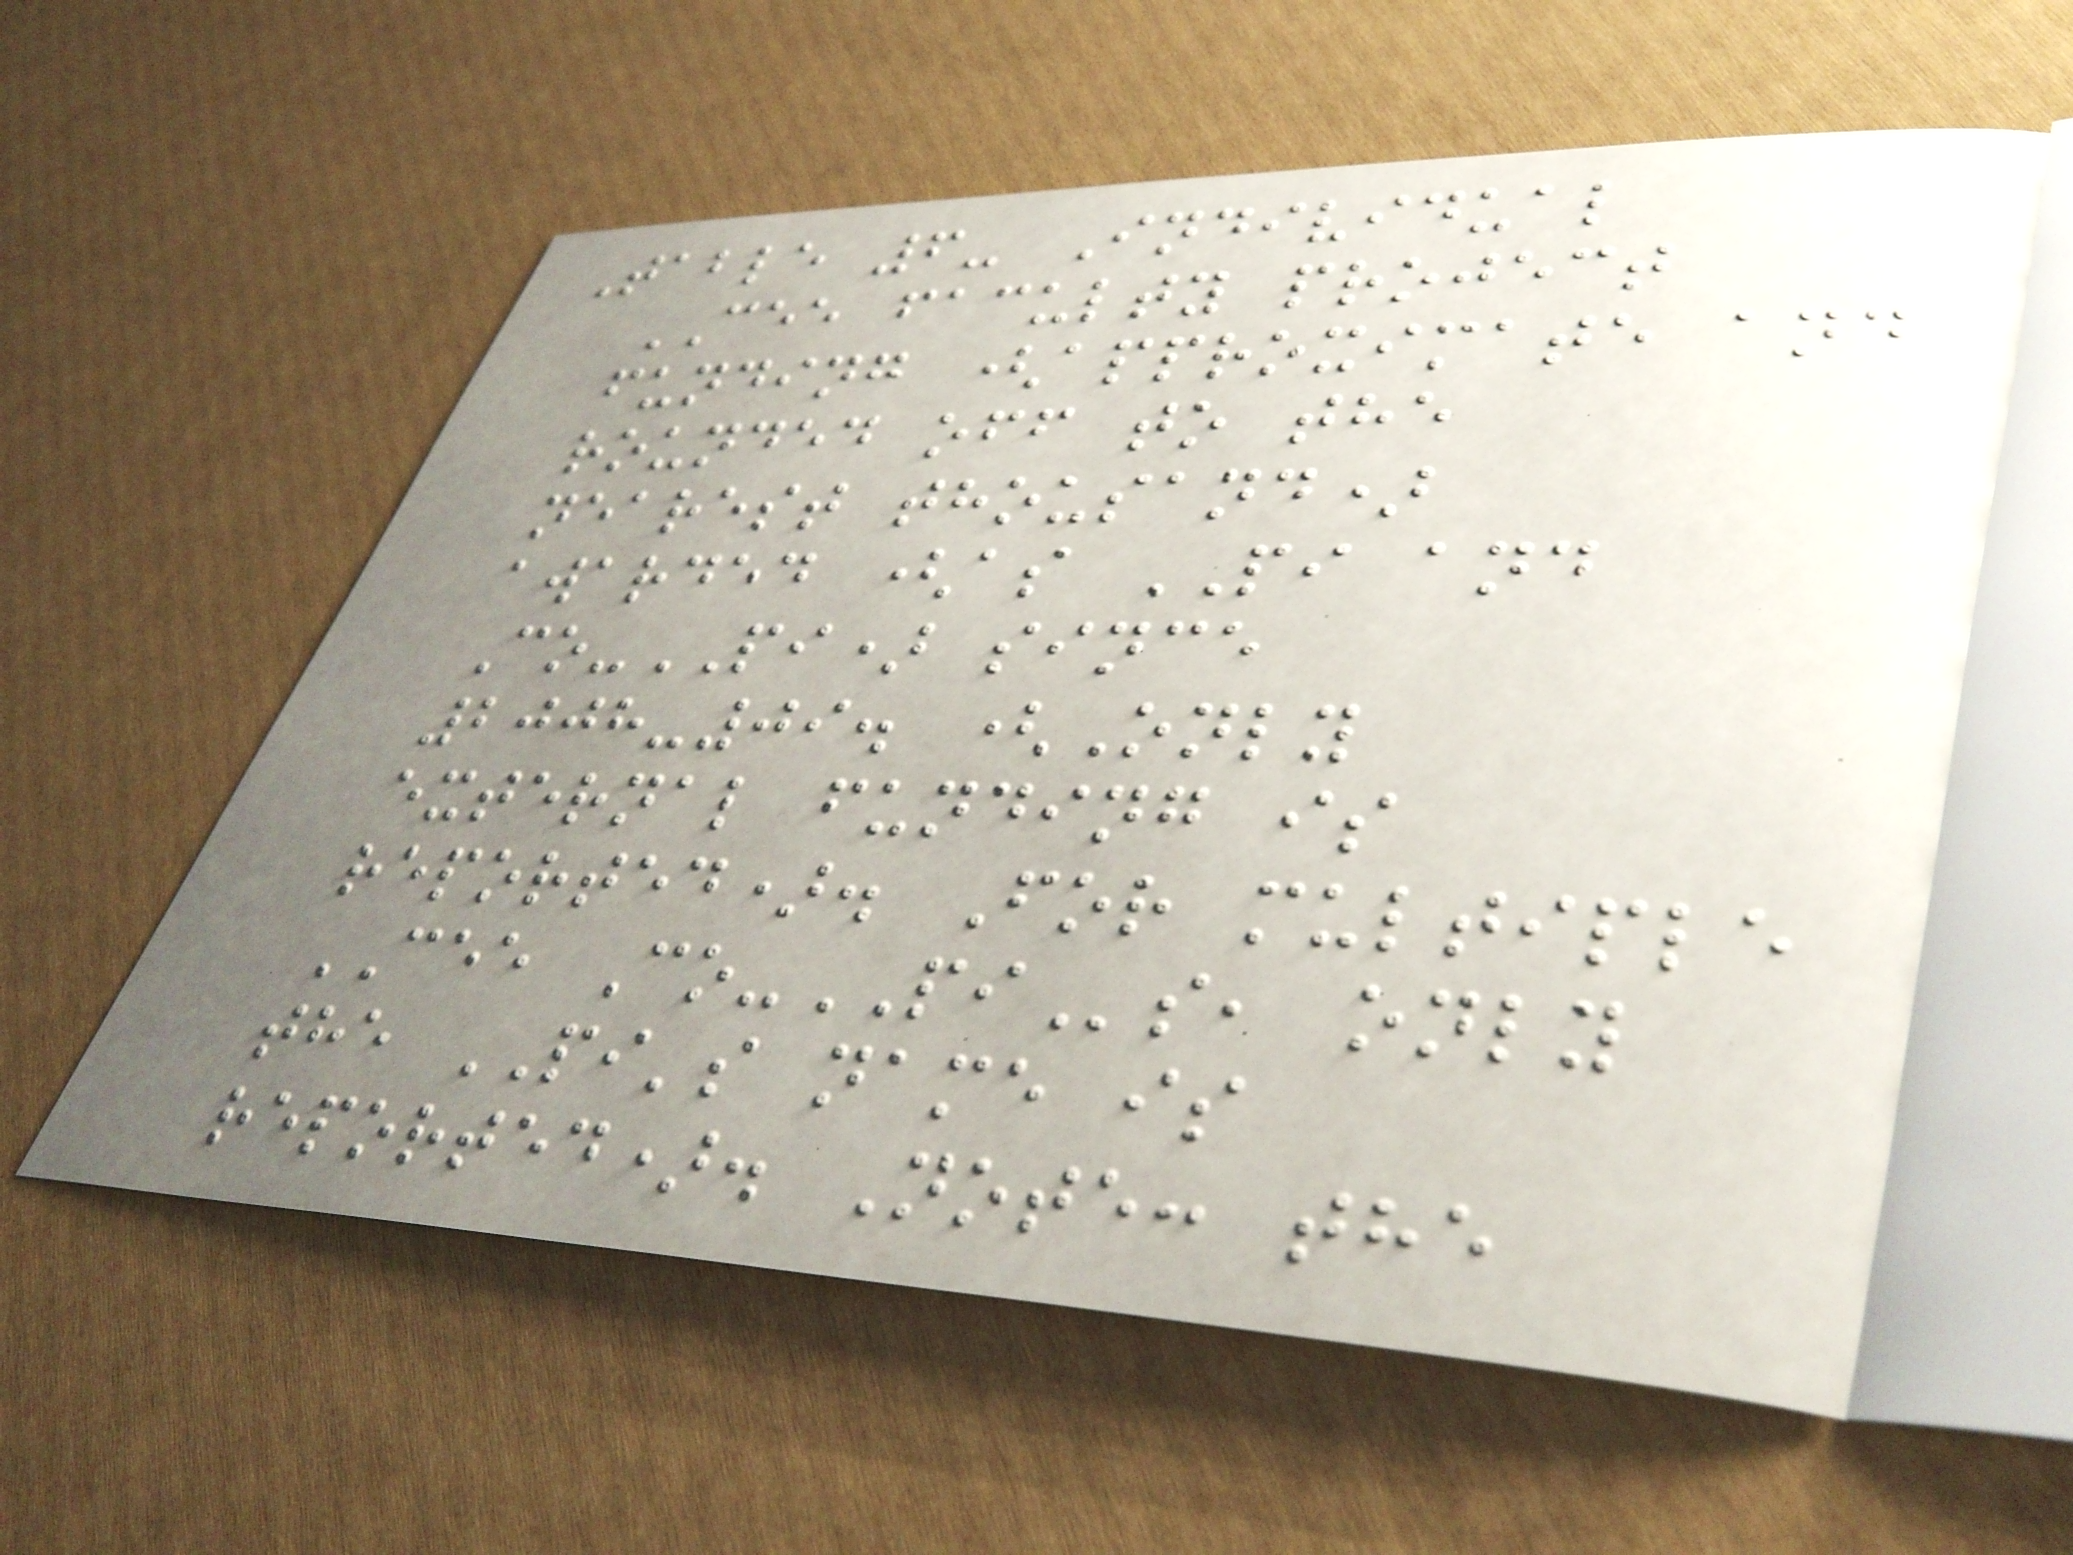Table 6- Individual
CEE faculty project
funding (approximate and
rounded off to the
nearest thousand)
awarded (as PI and
Co-PI) since
2008-09. (Only
external funding is
reported). For multiple
CEE Co-PIs, only
the PI's name is
reported). Note: the
